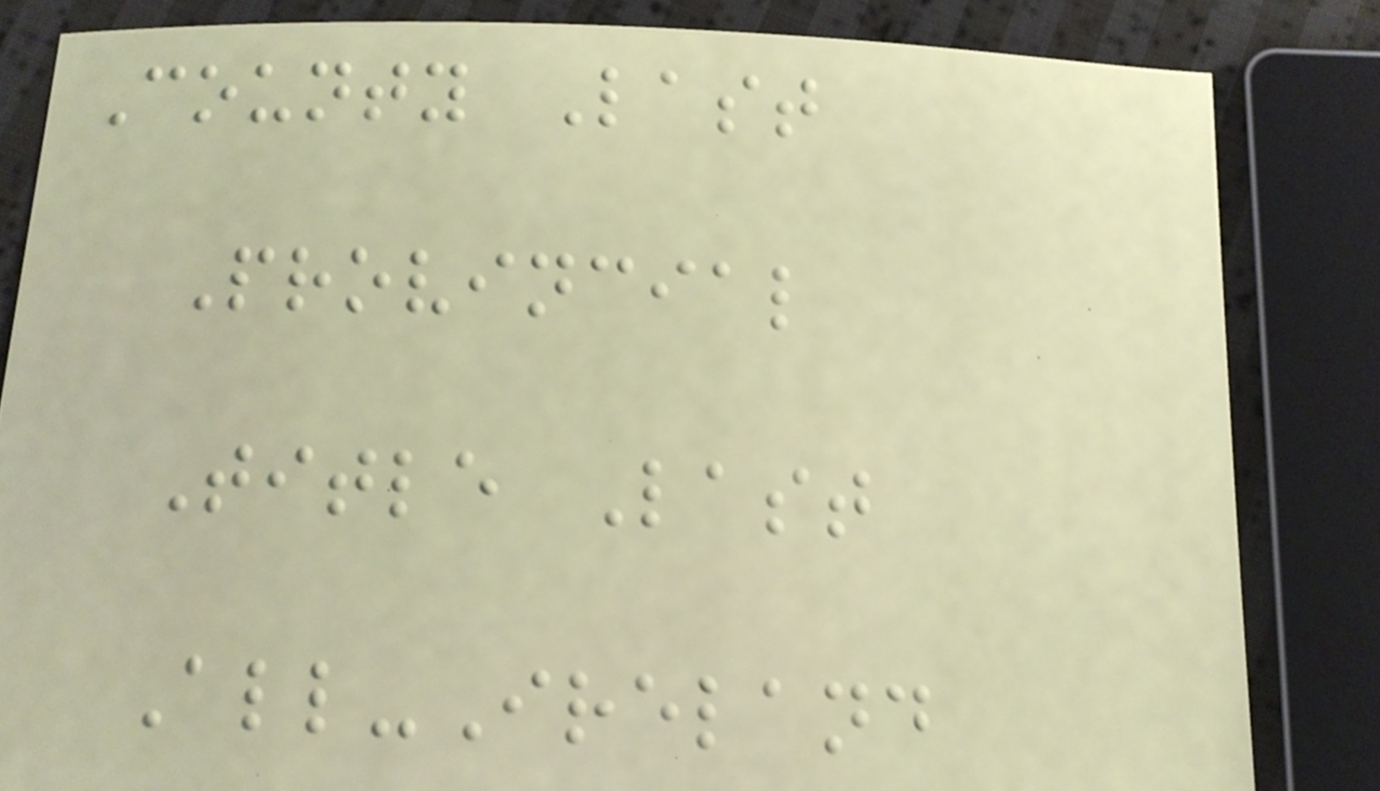County Last
Provincial
Title Last
All-Ireland
